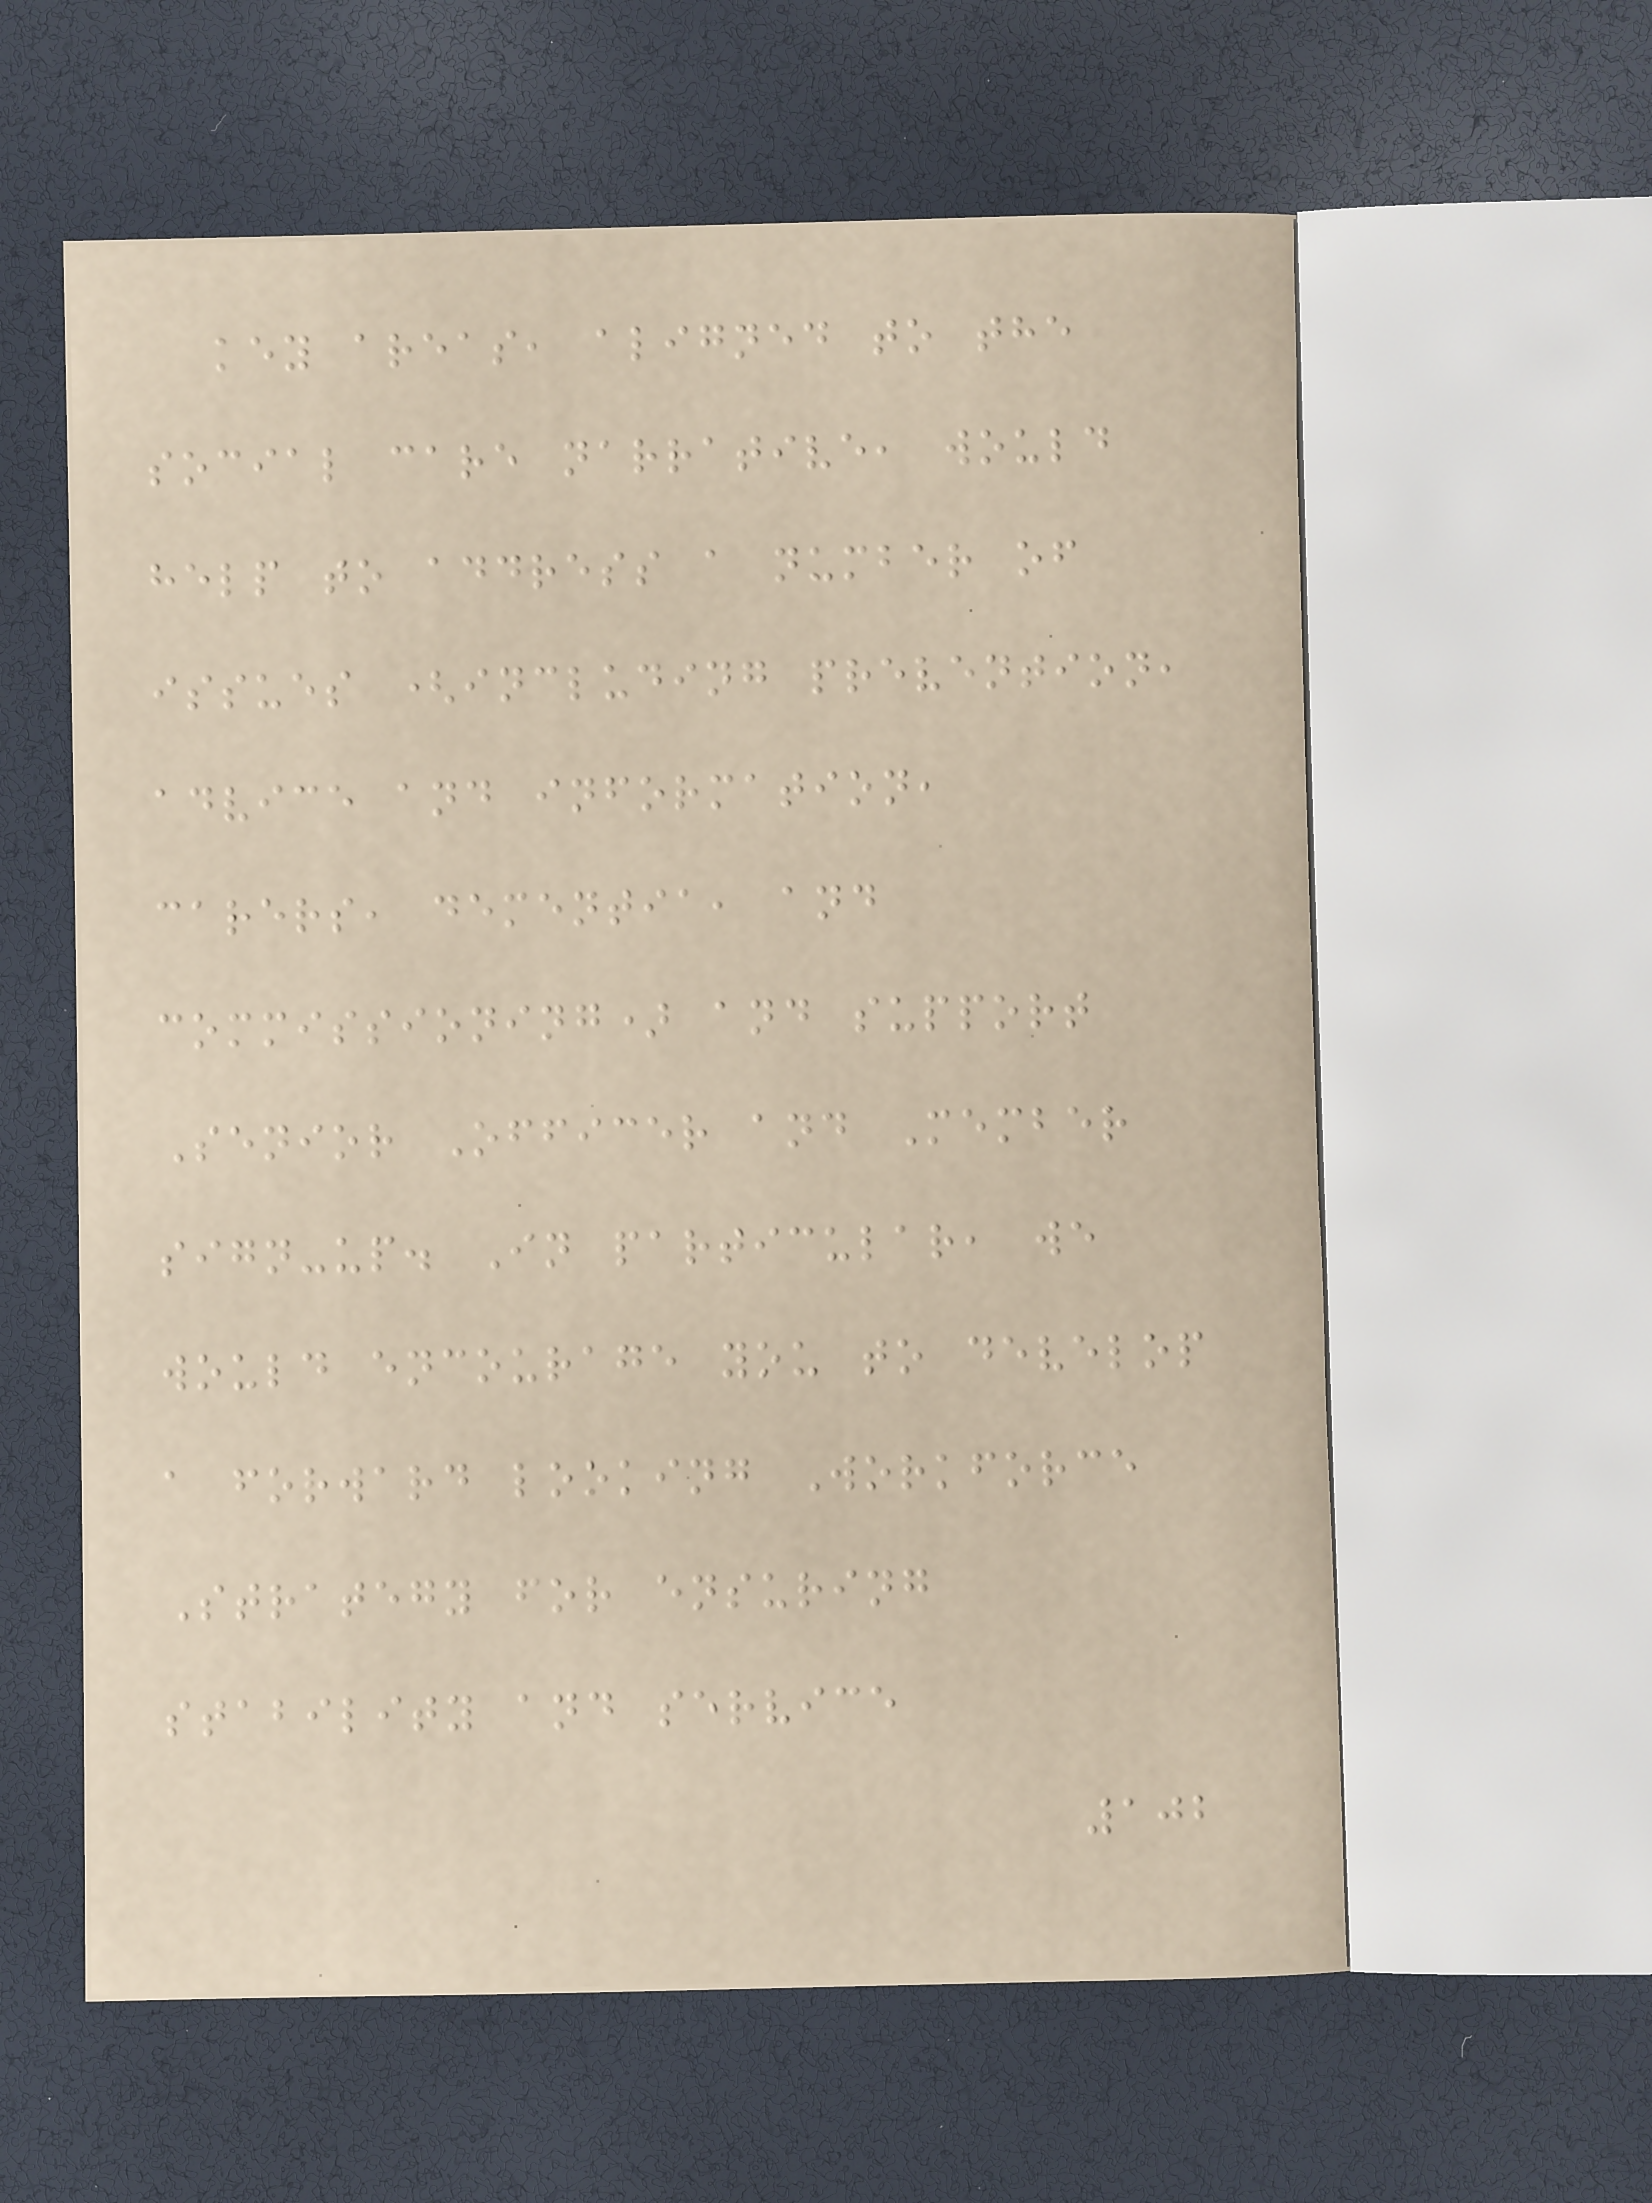key areas, aligned to the
social care narrative, would
help to address a number of
issues (including prevention,
advice and information,
carers, dementia, and
commissioning) and support
Senior Officer and Member
sign-up. In particular, we
would encourage you to develop
a forward looking Workforce
Strategy for ensuring
stability and service
102
